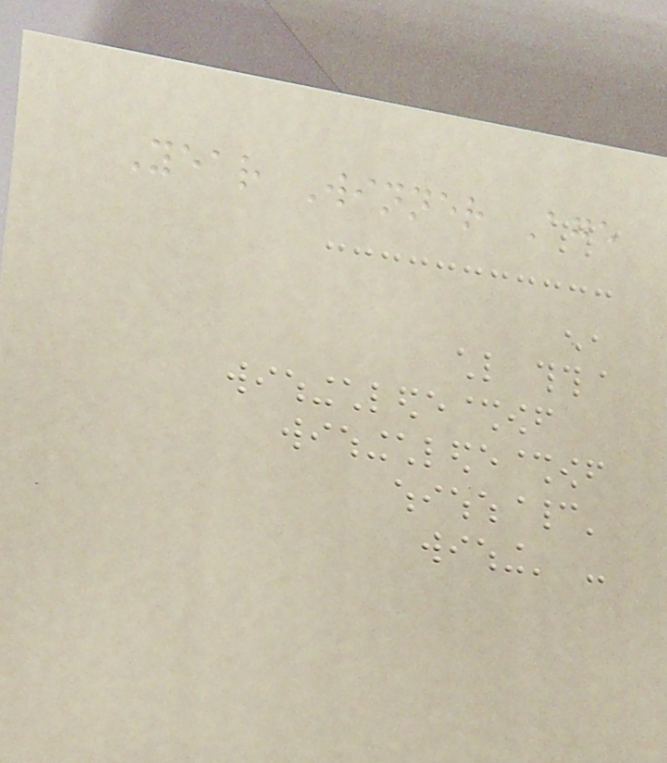Year Winner Age
